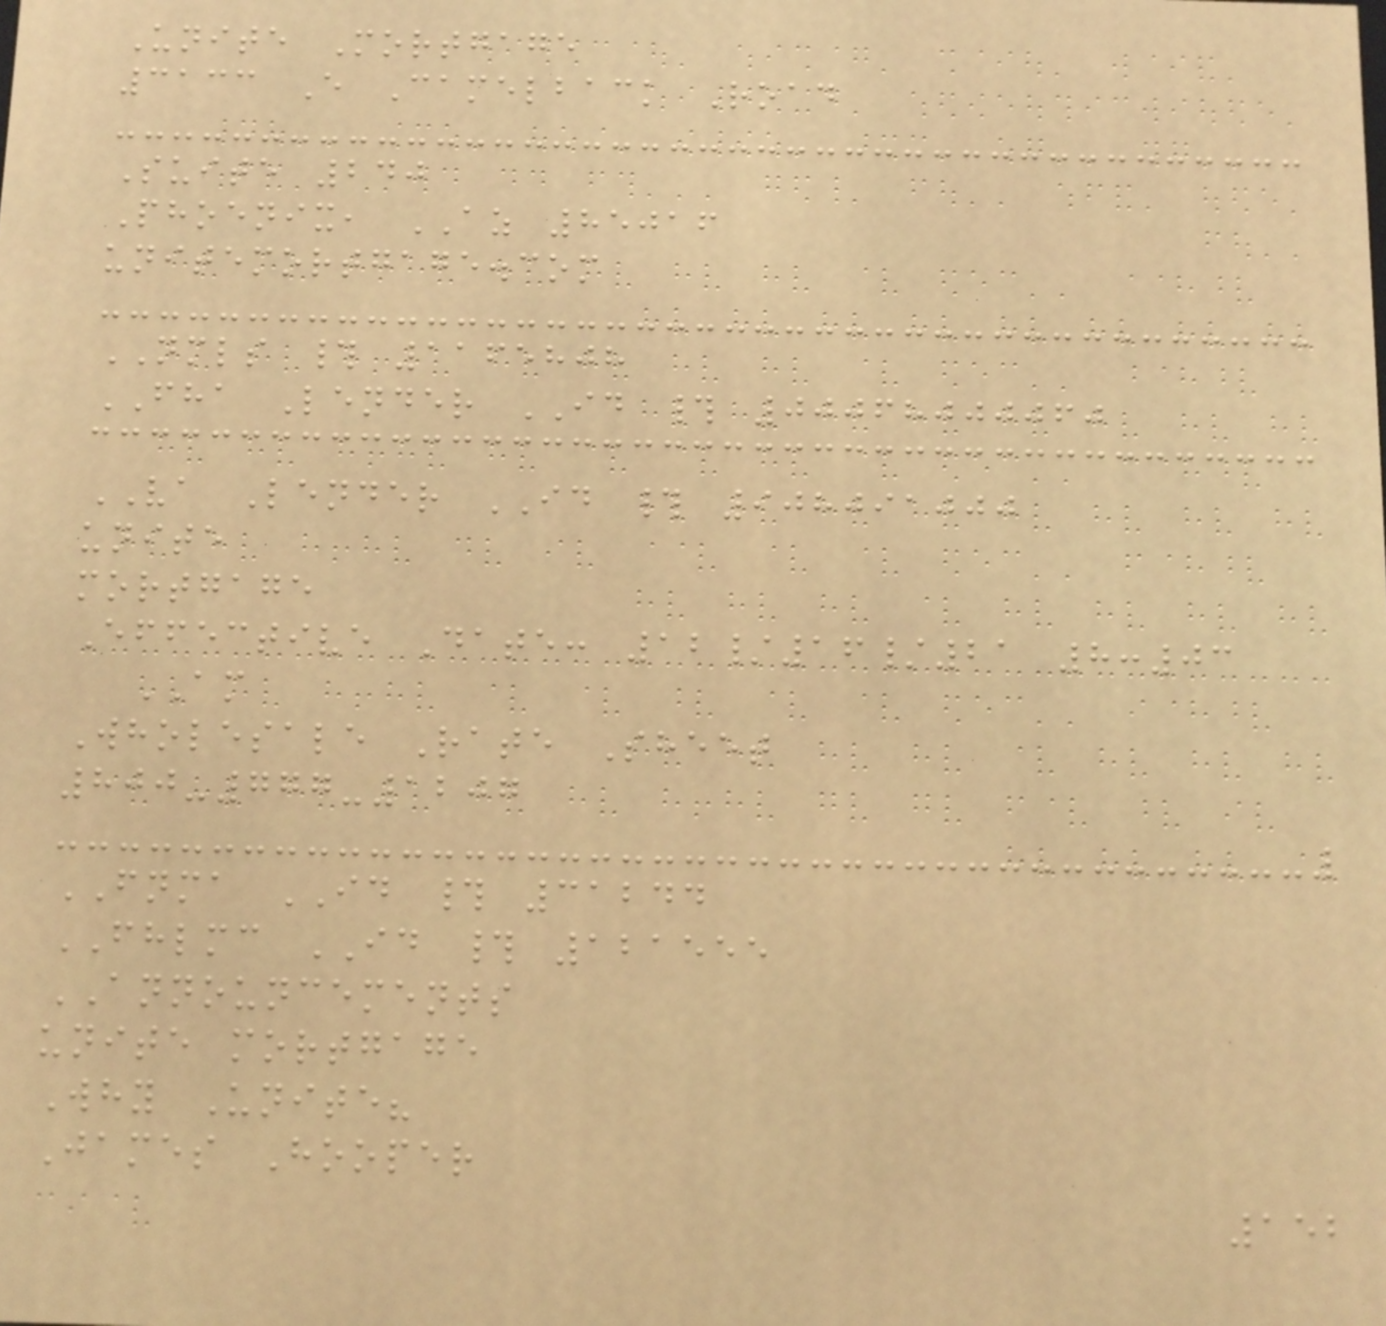Unite Mortgage
3133 E Camelback Road
Suite 240
Phoenix, AZ 85016
unitemortgage.com
NMLS # 1165808
FHA Lender ID # 00068000060
VA Lender ID # 908091000
unite
mortgage
Effective Date: 12/16/21 8:03
AM
Wholesale Rate Sheet
800-777-1207
FNMA ID # 31244
FHLMC ID # 121555
ANNOUNCEMENTS
unite mortgage
Why Unite?
James Hooper
152
